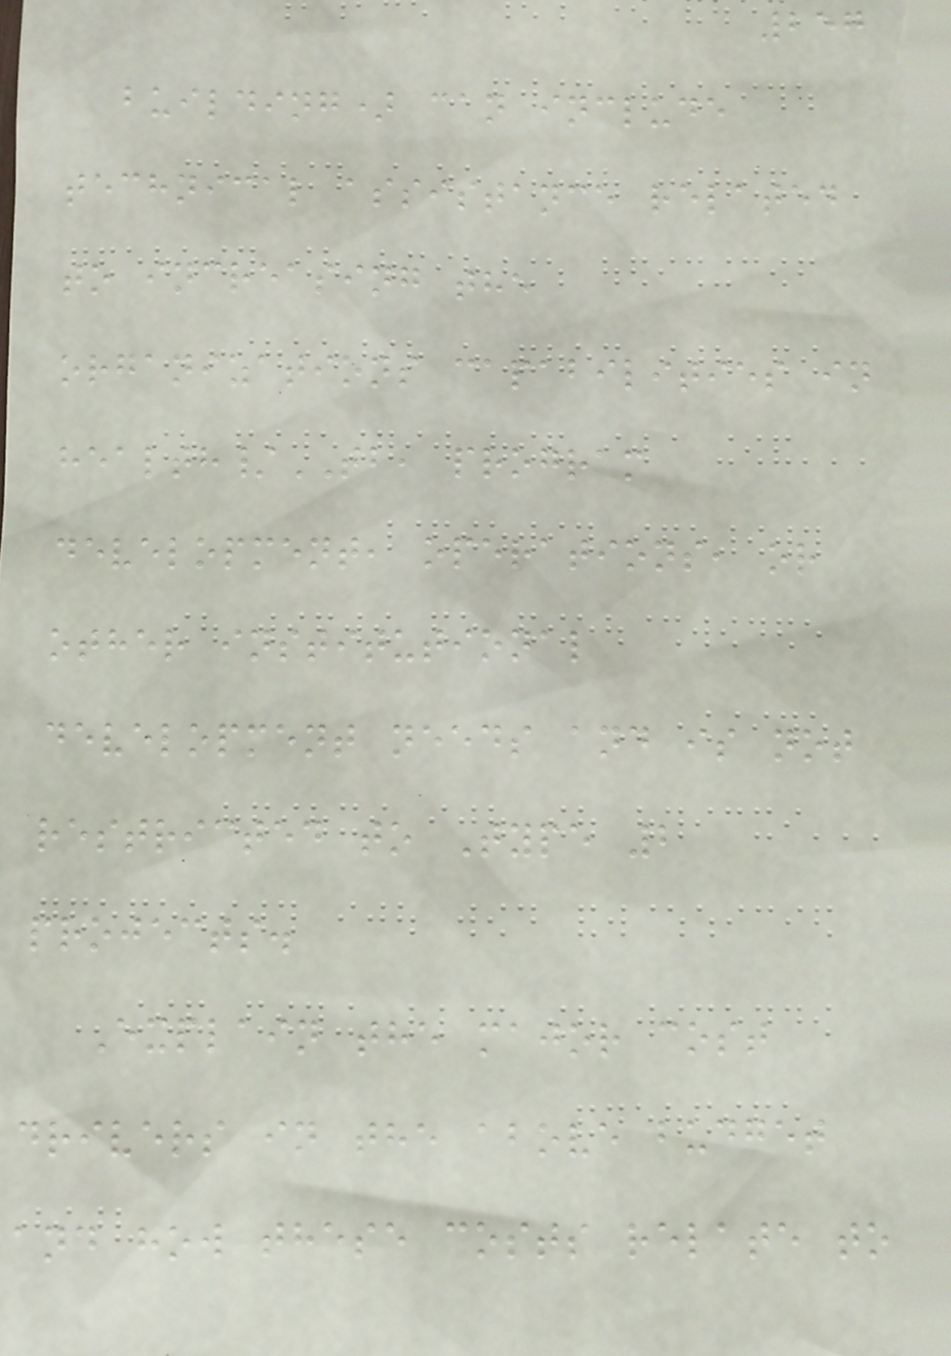257
building) can include
technical assistance related
to increasing the
organizations capabilities in
health/TB, program
development, operations, or
other institutional
development needs and is not
restricted to Type 2
projects.
Explain the major cost
drivers in the above budget
and how these costs relate to
